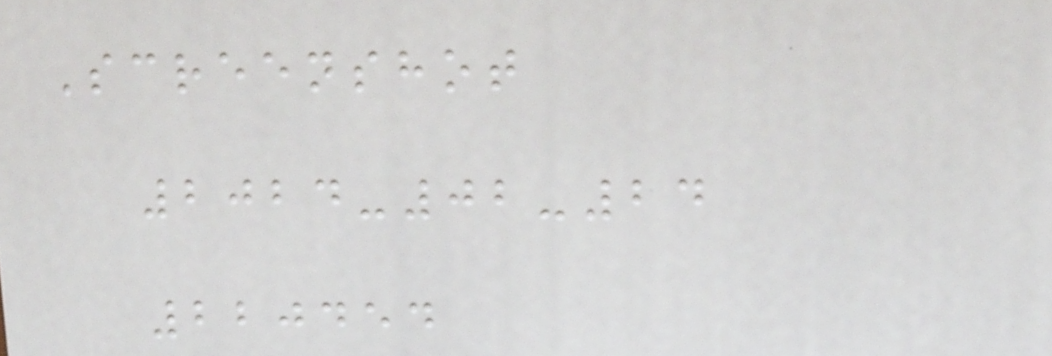Screenshot
2024-02-24
220454
